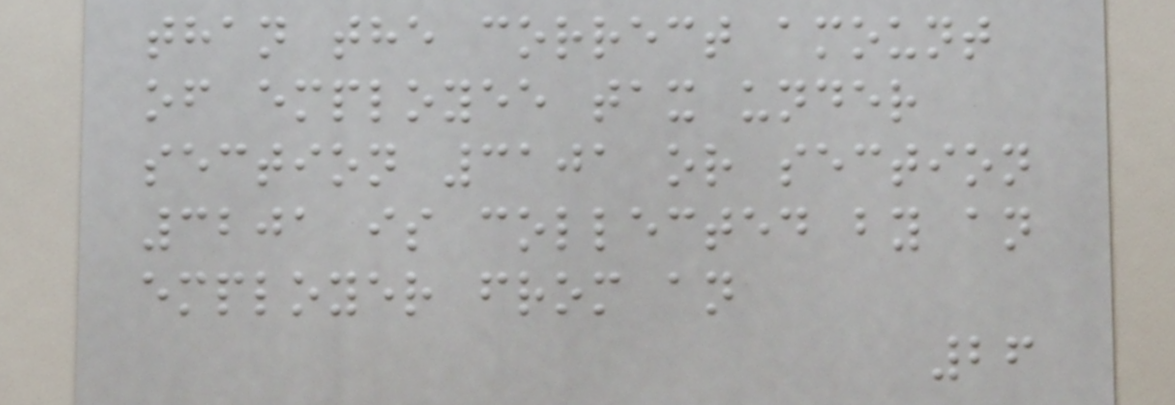than the correct amount
of employee tax under
section 3101 or section
3201 is collected by an
employer from an
26
